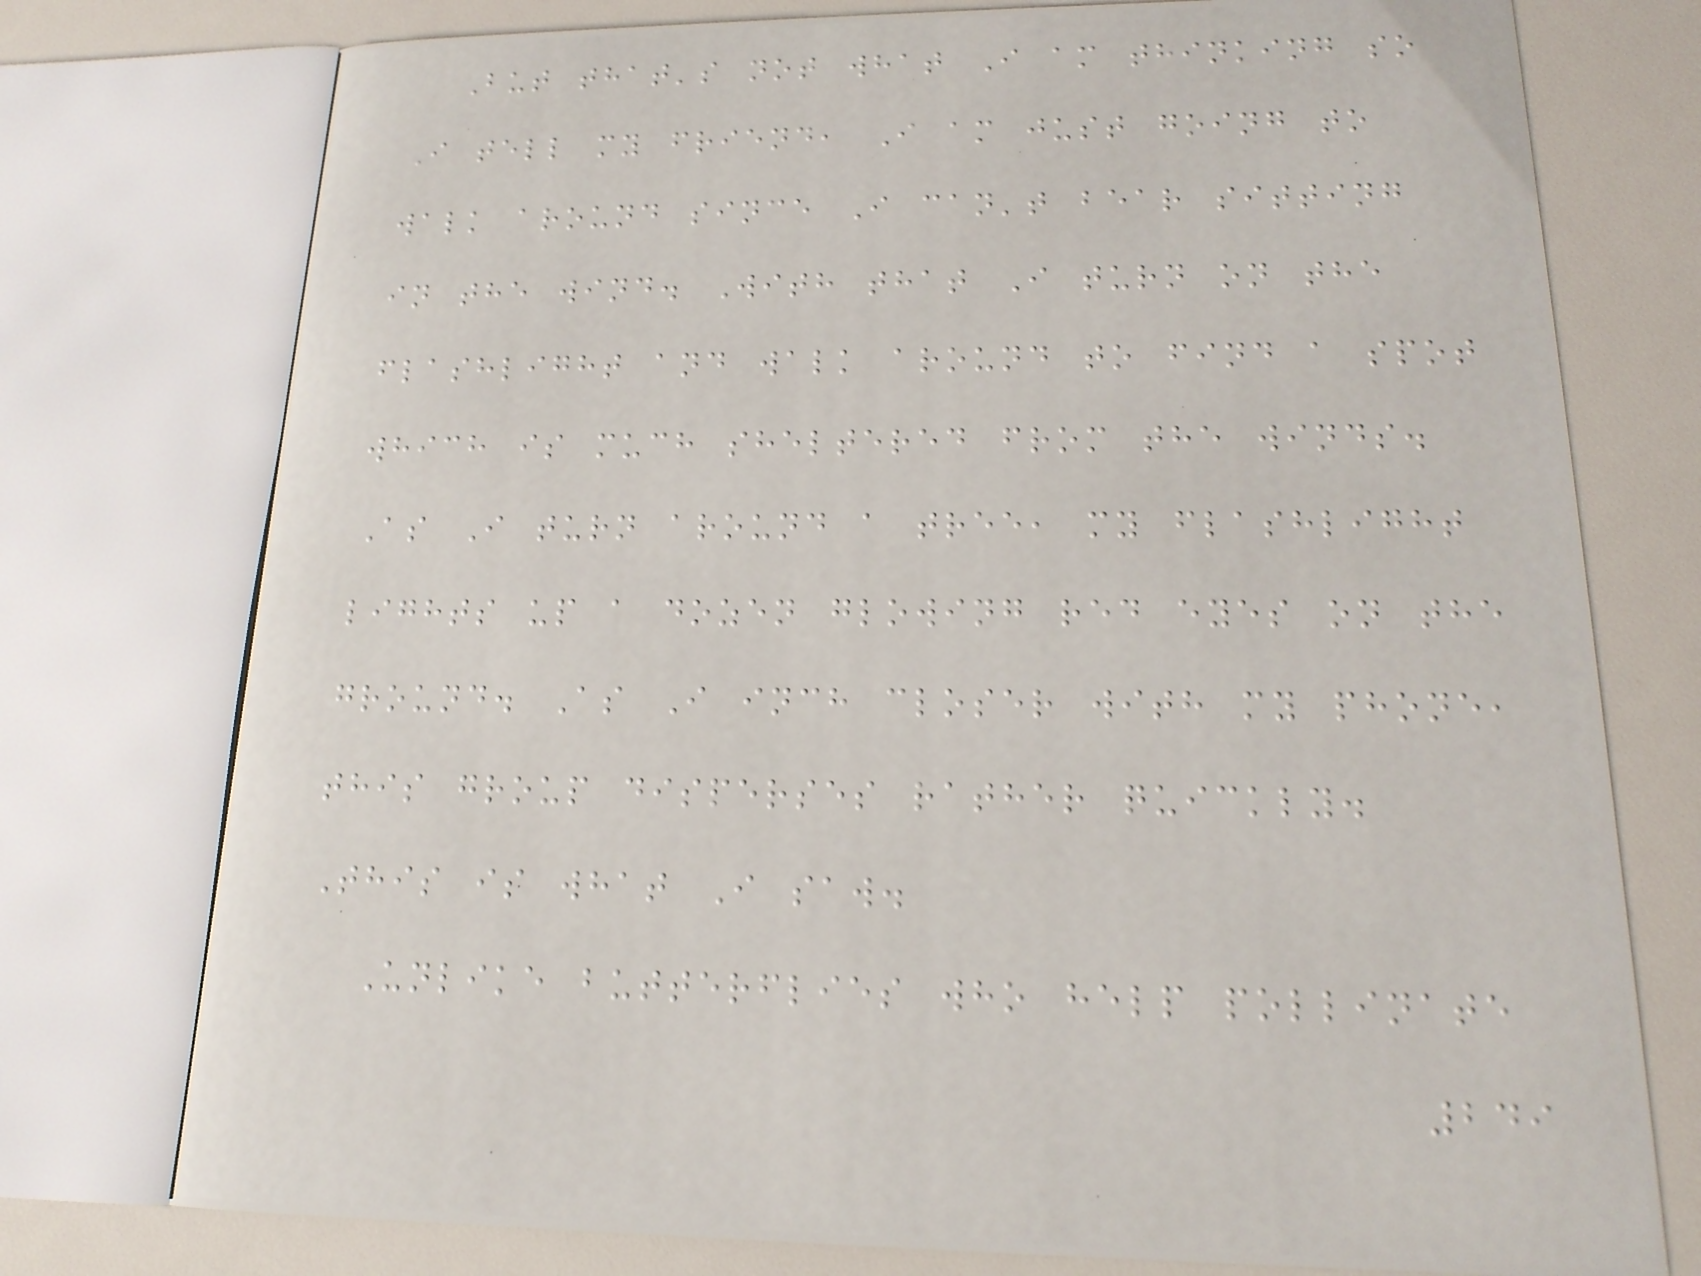But that's not what I am thinking so
I tell my friend, I am just going to
walk around since I can't bear sitting
in the wind. With that I turn on the
flashlight and walk around to find a spot
which is much sheltered from the winds.
As I turn around a tree, my flashlight
lights up a dozen glowing red eyes on the
ground. As I inch closer with my phone,
this group disperses rather quickly.
This is what I saw.
Unlike butterflies who help pollinate
249
